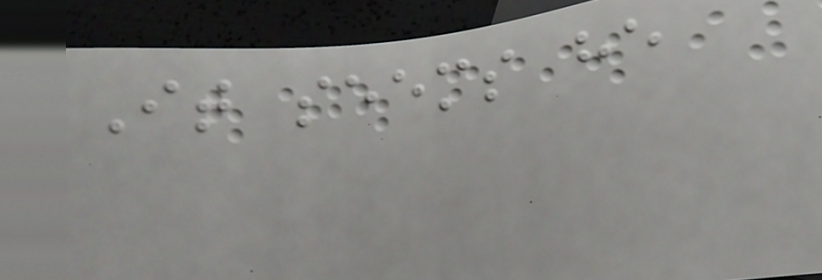It seems he
